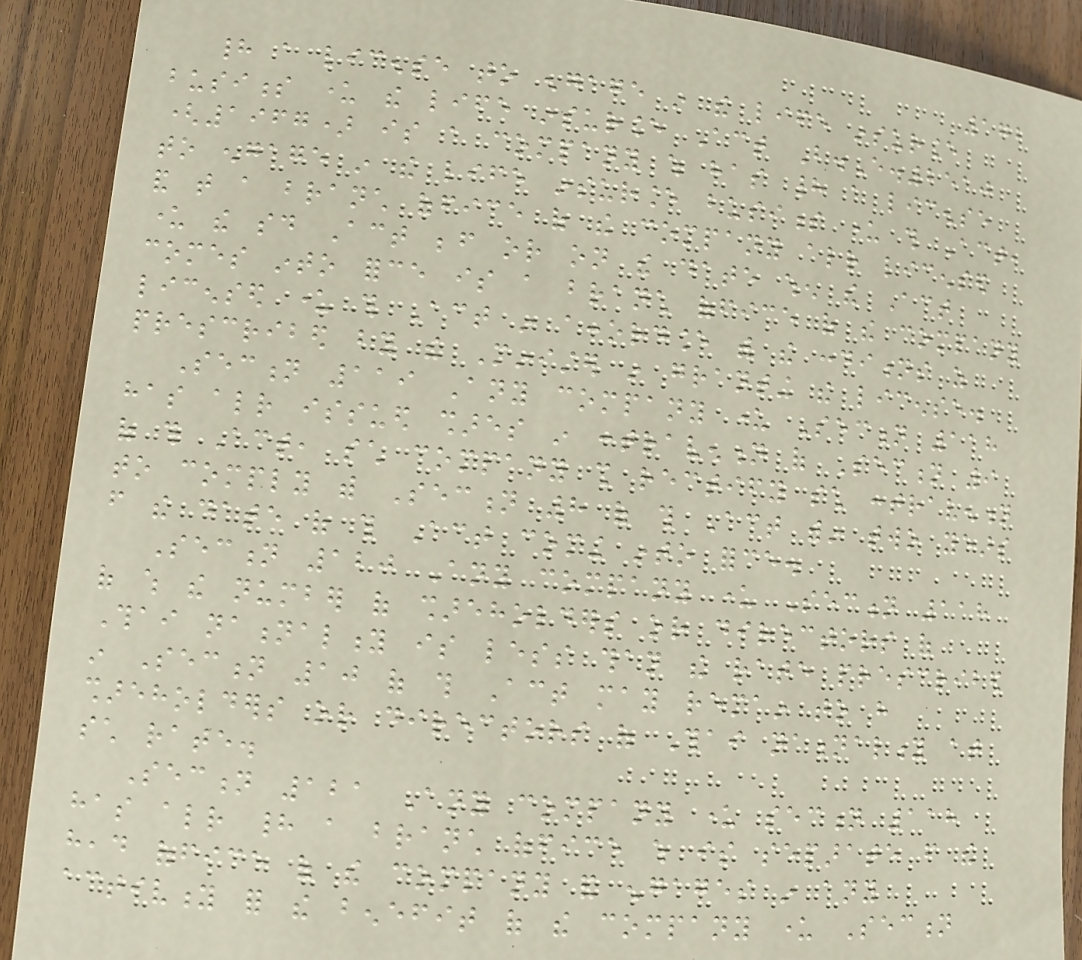172
had a license to engage in the life insurance
business under the life insurance Act B.E.2510
(1967) is a company which has had a license
to engage in the life insurance business under this Act,
and that a branch office of the company already licensed
under the said Act before or on the date when the Act
comes into force is a branch office of the company
licensed under this Act in accordance with the conditions as
prescribed by the Minister in granting the license.
Section 119 Any company under Section 118
has already issued shares in contravention of Section 9
of this Act, such company shall rectify such contravention
to comply with Section 8 of this Act within two years
from the date of this Act coming into force.
Section 120 Any company under Section 118
of which the number of shareholders or directors of
Thai nationality is less than the rate prescribed
in Section 10 of this Act may remain to have
shareholders or directors of Thai nationality at
such rate.
Section 121 Any company under section 118
has already had a branch office which is separate from the
head office of the company and engages in any
activity for the benefit of the company under Section
